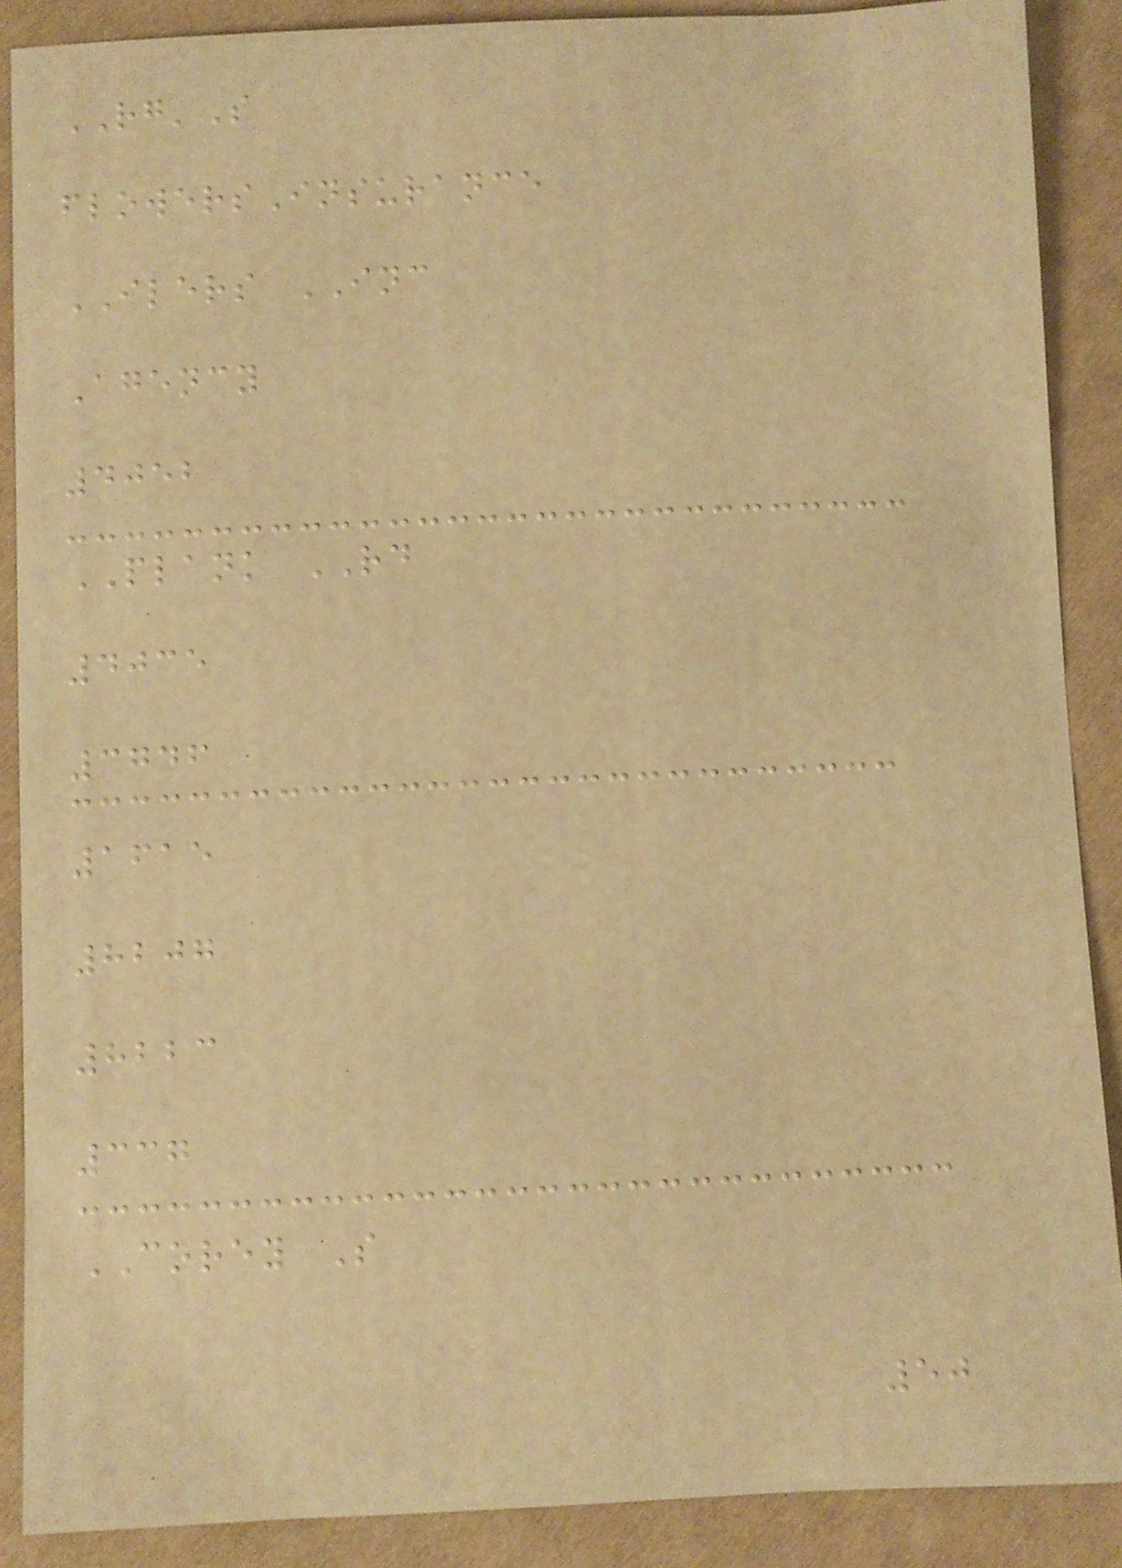RG'S
flowersInsurance
ILERS INC
Agency
4052
PLANK RD
4035
3746
1615
8207
8223
337
COREY S
50
